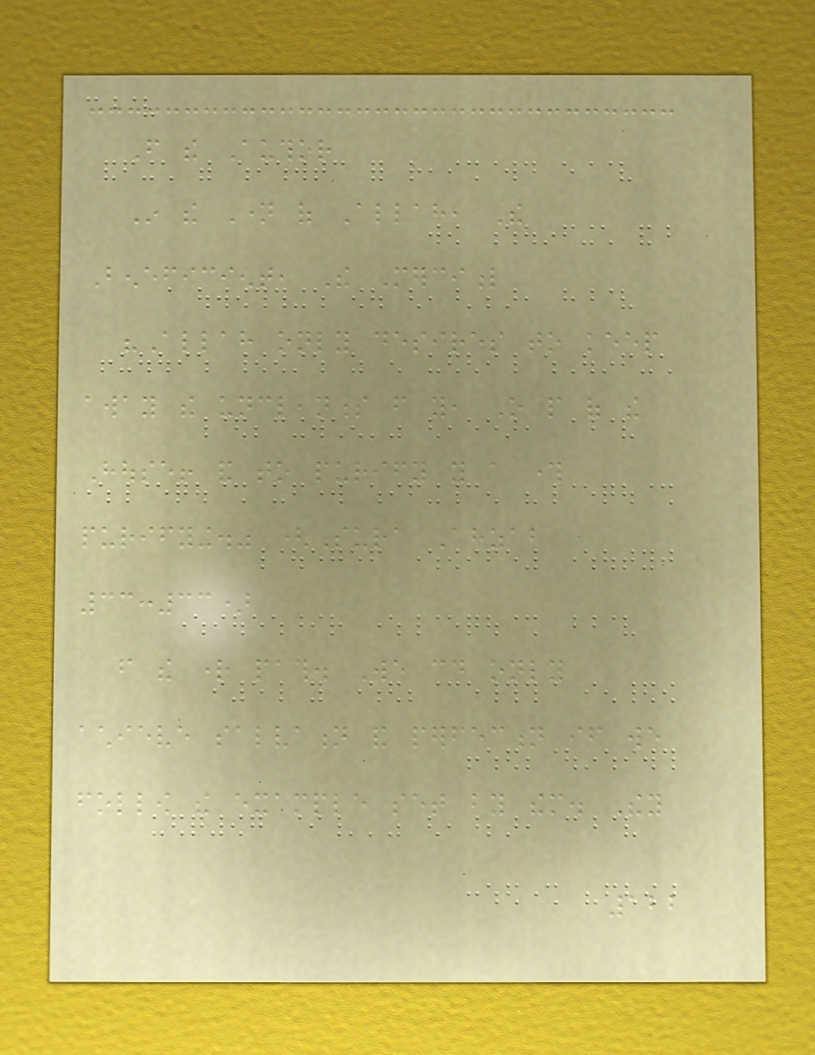From the Author
In the Name of Allah, The
Beneficient, The Merciful
"Allah only desires to keep
away the uncleanness from you, O people of the
House! and to purify you a through
purifying." (Sura Ahzab
33:33)
from the right path. We could only
achieve salvation and perfection if we
follow the example set by them. They
122
